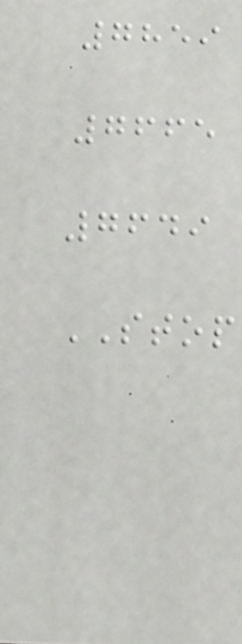7859
7665
7649
STOP
